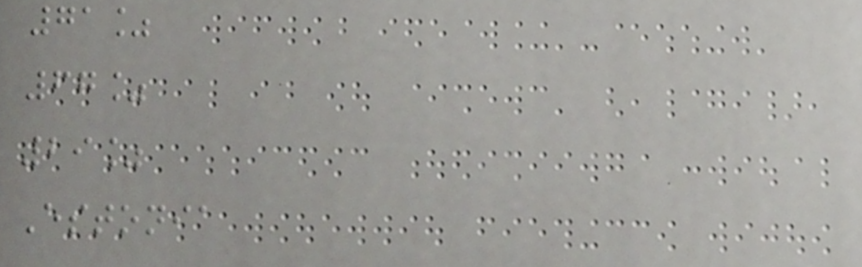71%
67%
29%
Estonia
